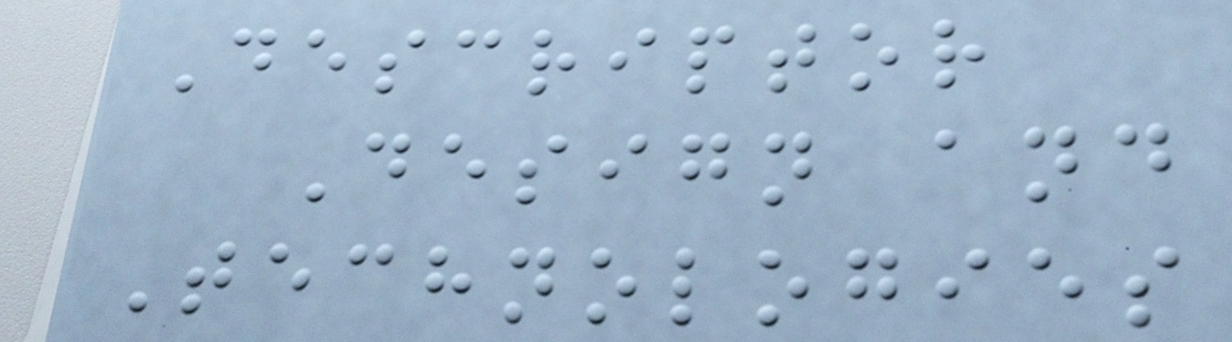Descriptor
Design and
Technologies
